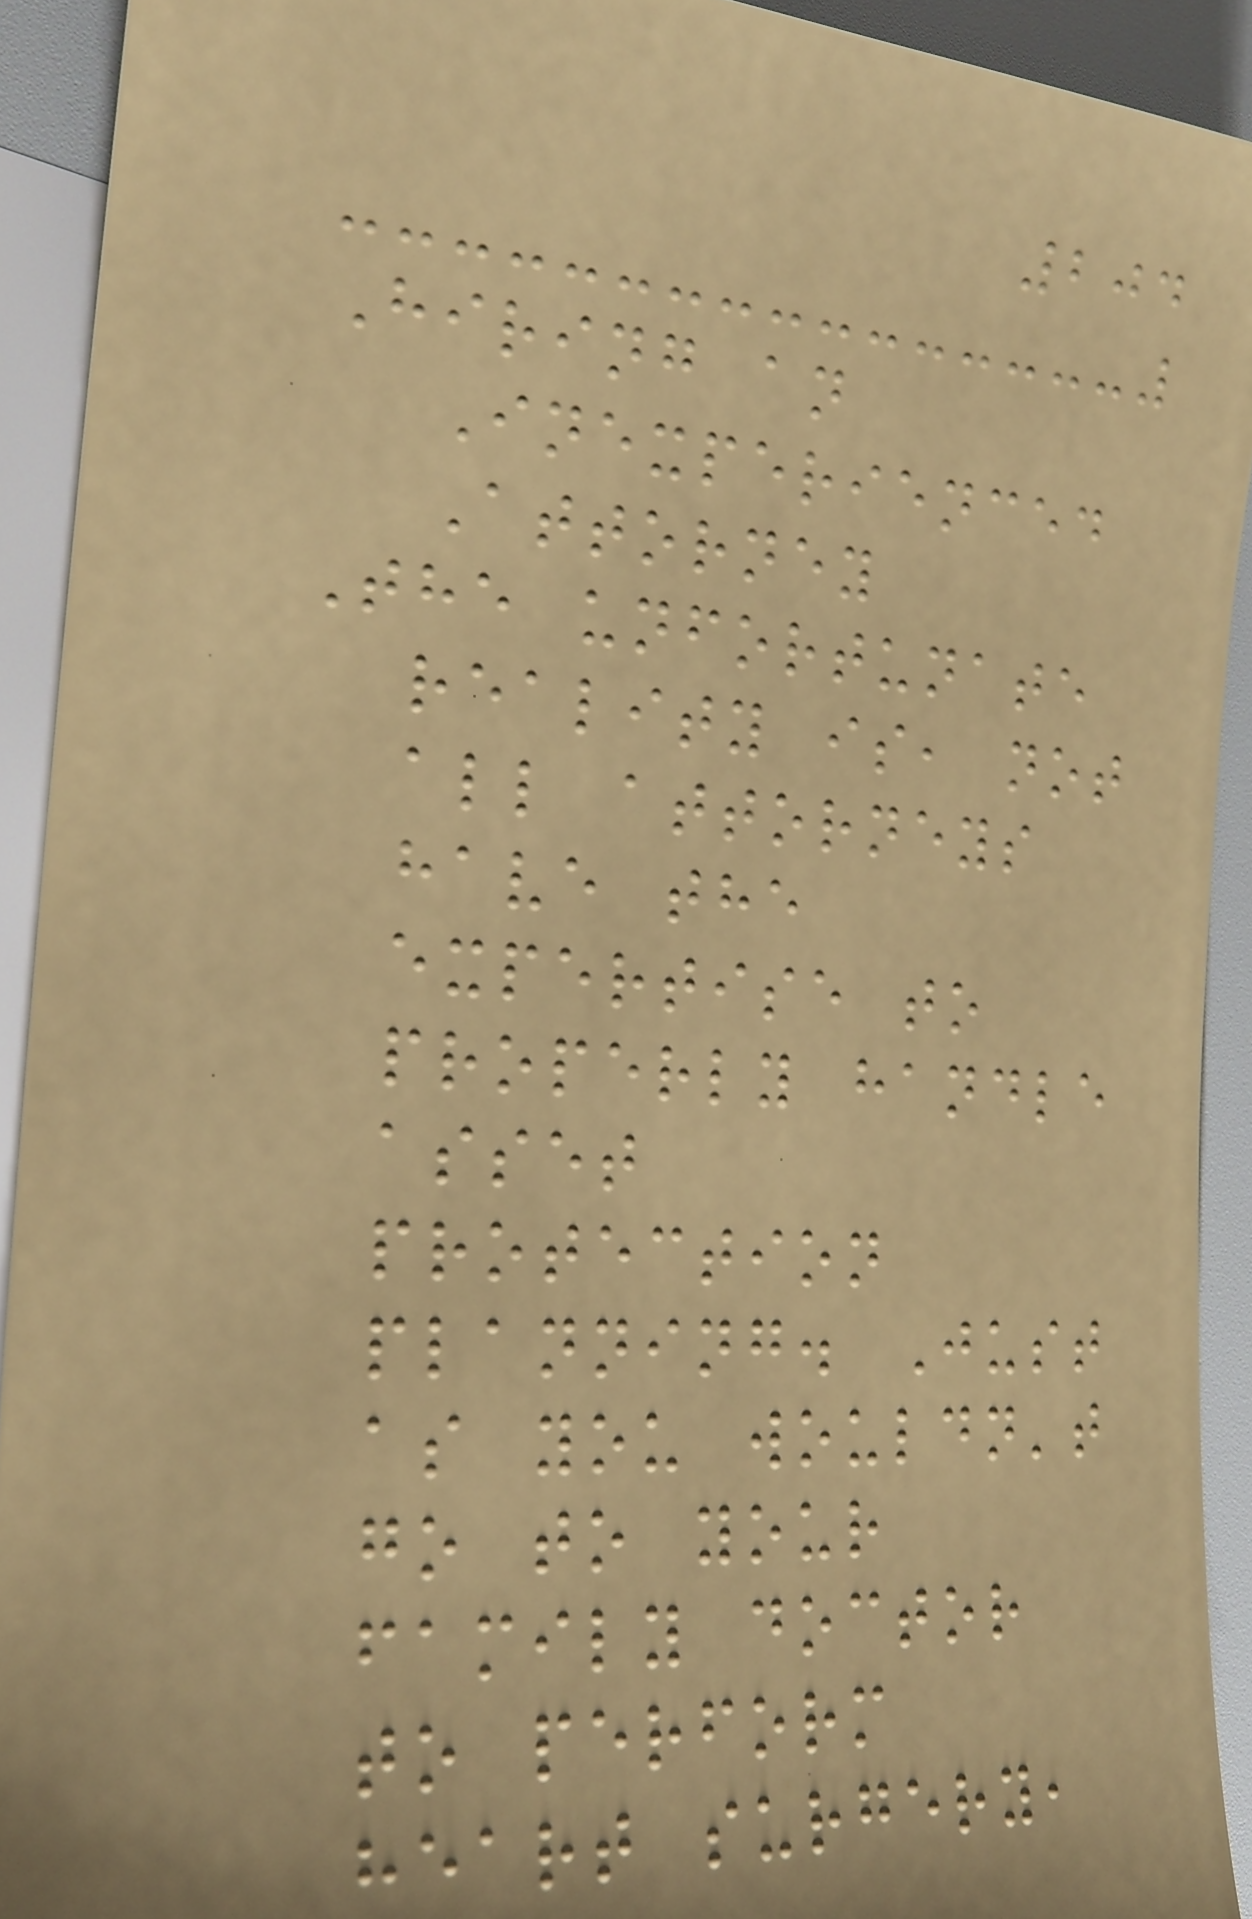204
Hiring an
Inexperienced
Attorney
The unfortunate
reality is, not
all attorneys
have the
expertise to
properly handle
asset
protection
planning. Just
as you wouldn't
go to your
family doctor
to perform
heart surgery,
